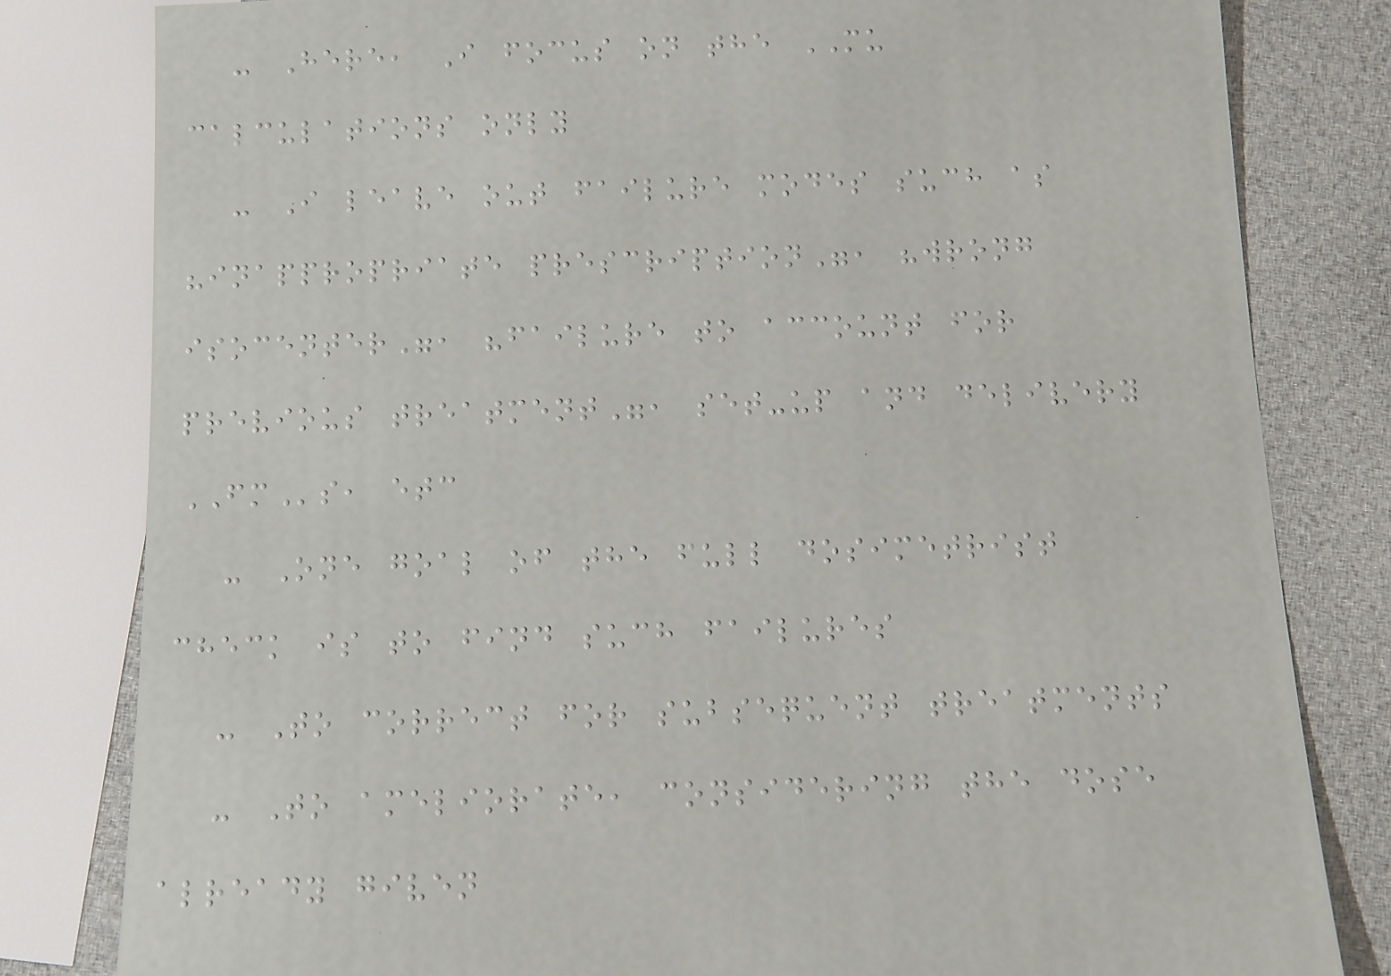- Here, I focus on the MU
calculations only
- I leave out failure modes such as
"inappropriate prescription", "wrong
isocenter", "failure to account for
previous treatment", set-up and delivery
FMs, etc
- One goal of the full dosimetrist
check is to find such failures
- To correct for subsequent treatments
- To ameliorate, considering the dose
already given
